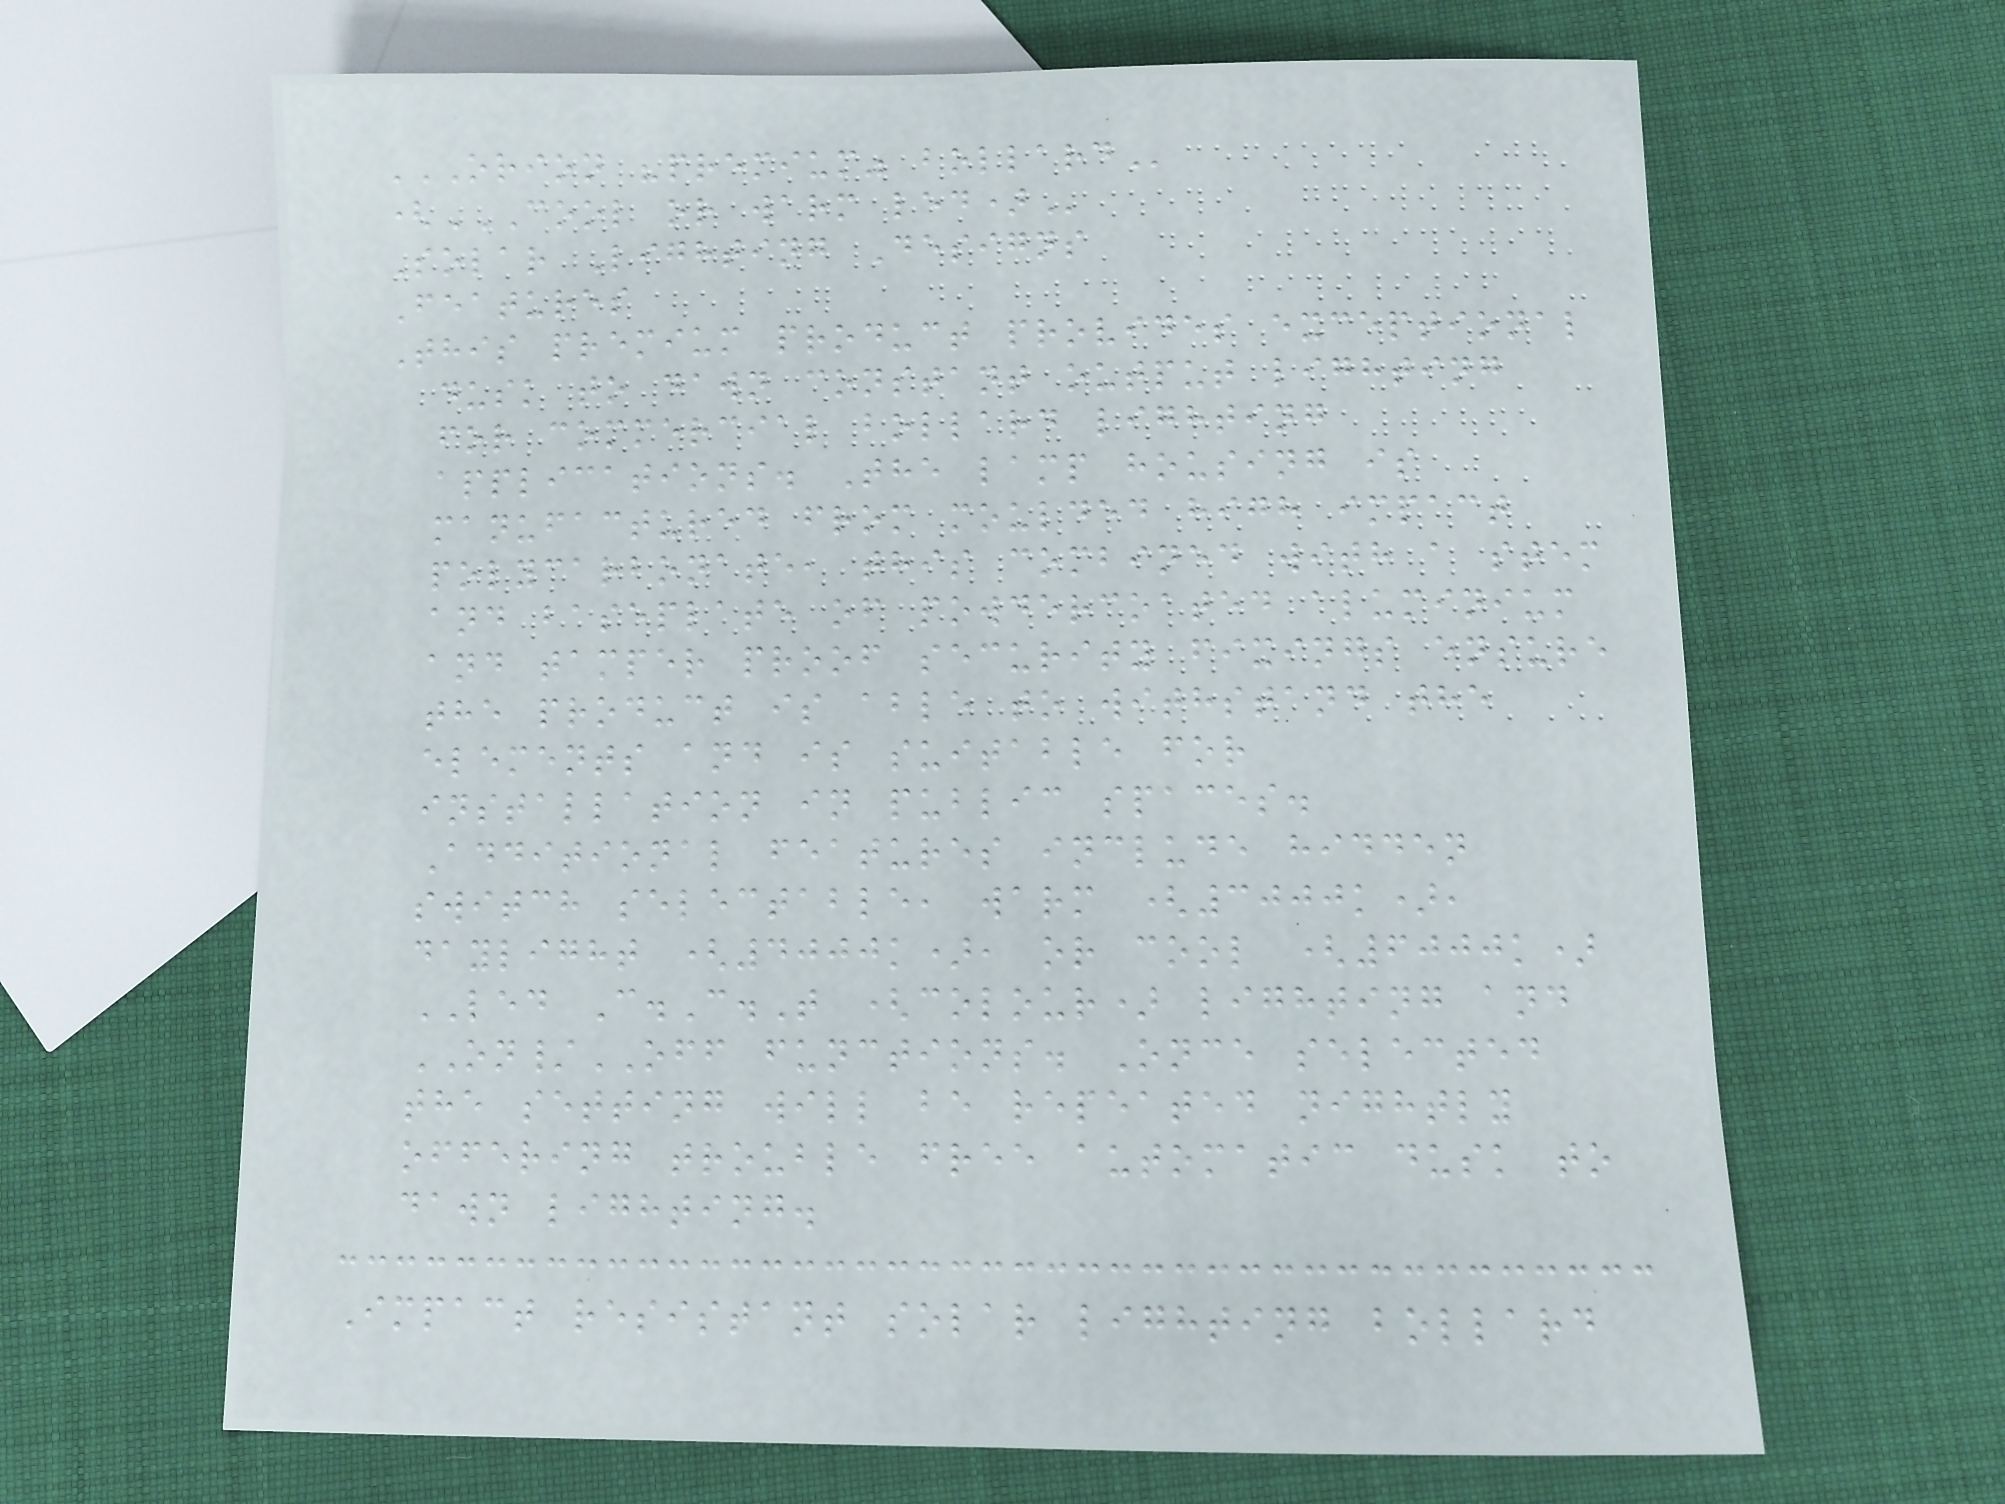ORION "PREMIUM" BOLLARD
(COOL OR WARM LED)
Solar Lighting Designs
Features
This premium product provides exceptional
dusk to dawn constant output lighting
for commercial bollard lighting
applications. The lamp housing is
manufactured from moulded high impact
polycarbonate, this combined with a stem
and baseplate of powdercoated aluminium
and tamper proof security fixings ensure
the product is able to withstand the
elements and is suitable for
installation in public spaces.
Additional features include hidden
switch selectable, warm (3000k),
daylight (4000k), or cool (6000k)
LED C.C.T (colour) lighting and
ON/OFF functions. Once selected
the setting will be repeated nightly
offering trouble free automatic dusk to
dawn lighting.
Impact resistant solar lighting bollard
